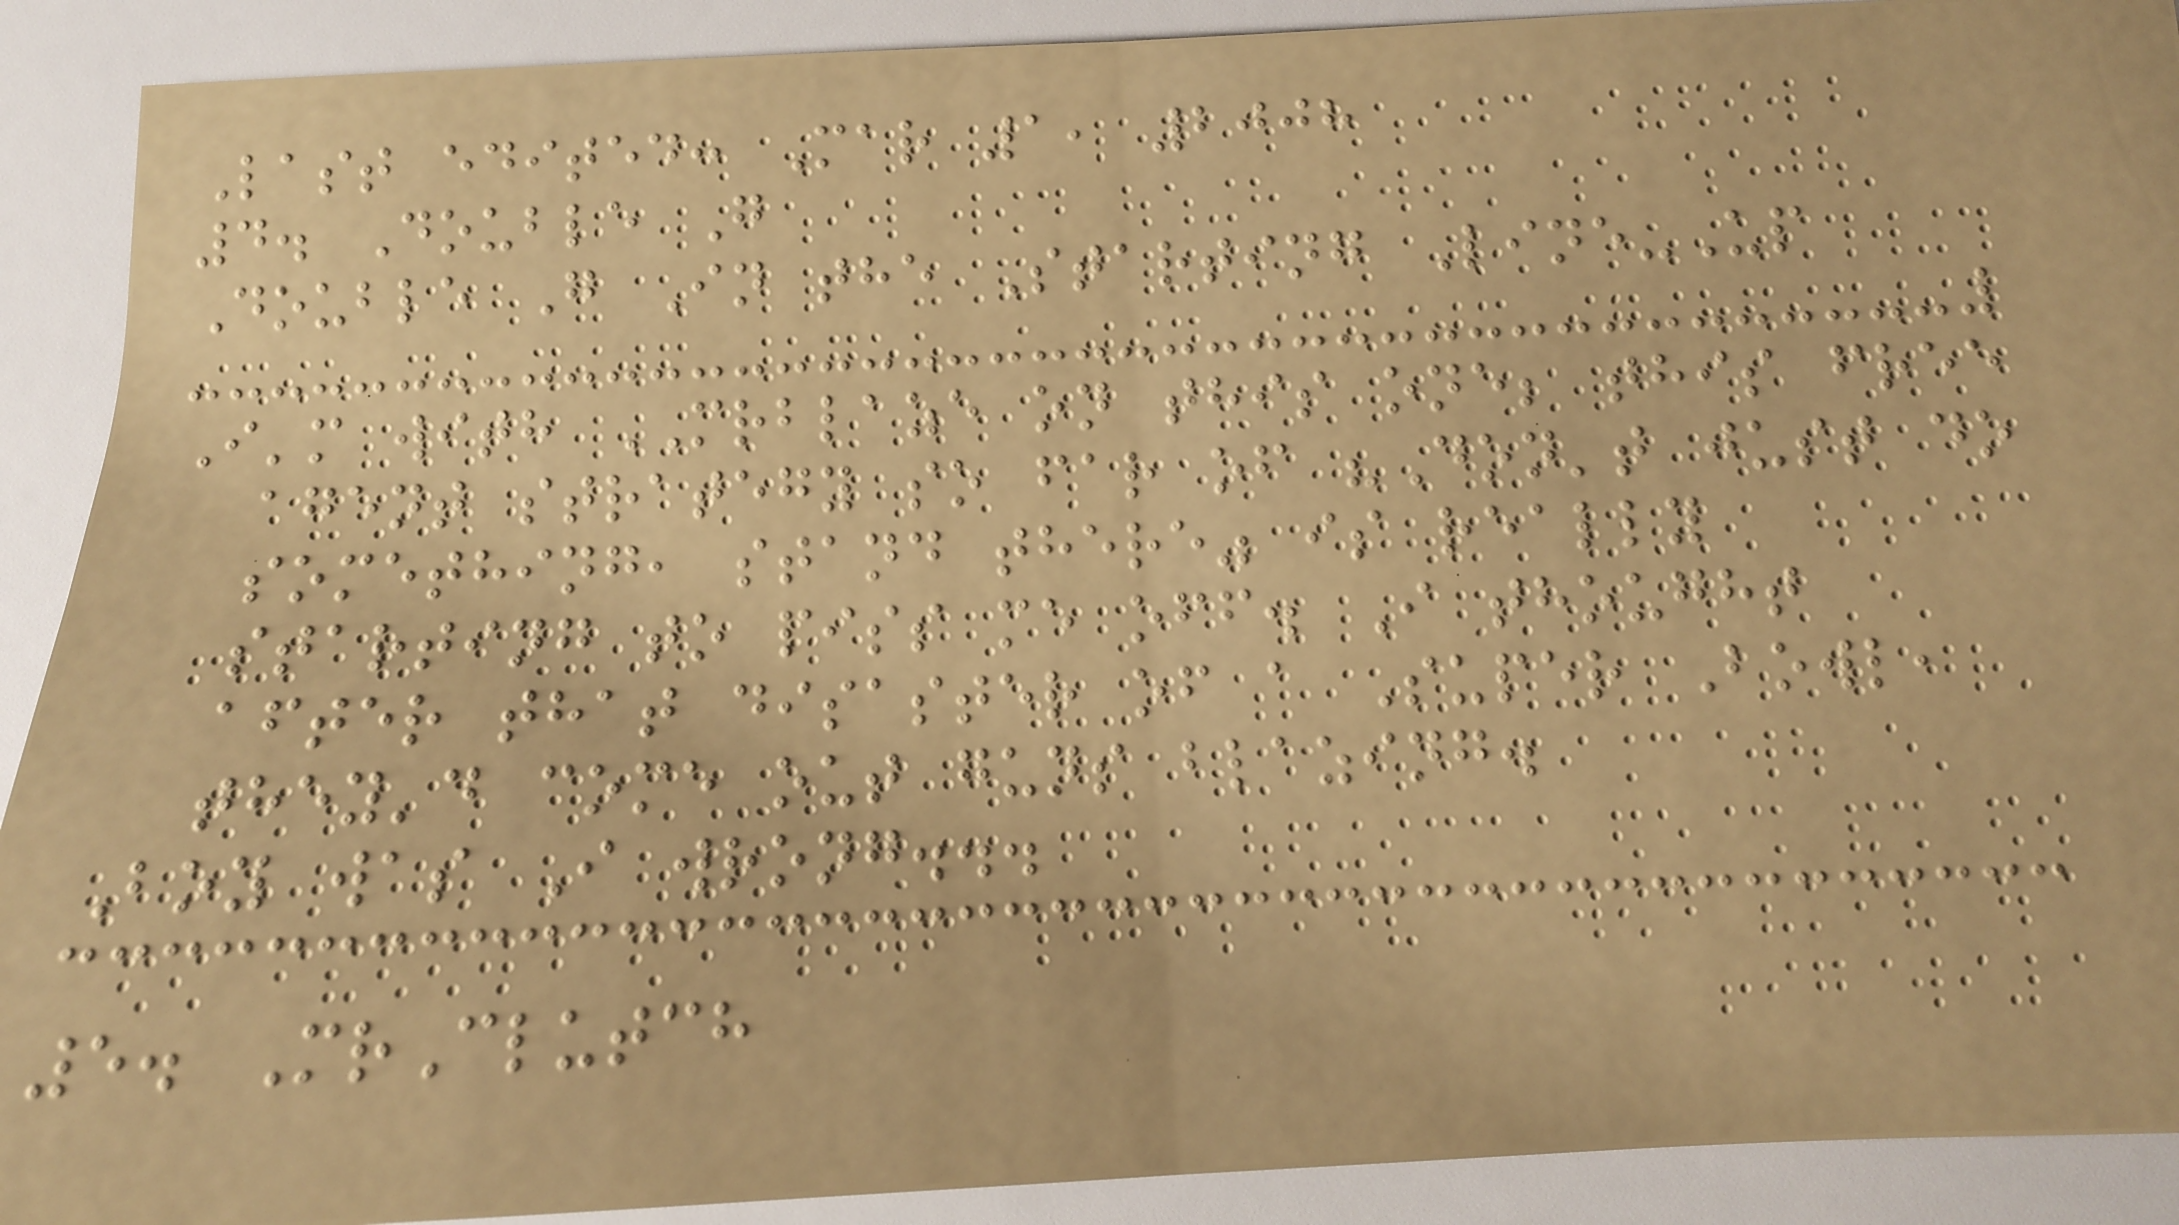Last edited: Mar 1, 2008
4. Double G
Double G In the Starting Line-Up
I'm with MRBLAZE on this one; this free
agent strategy so far of "Don't just do
something, stand there" is really
starting to piss me off. I thought
after that disaster of a Super Bowl,
they'd come out guns blazing.
Boy was I wrong...
5. MrClutch
